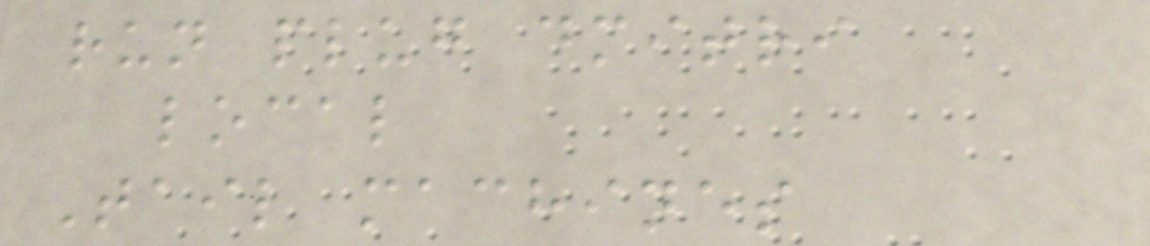run plug dmitri
local
Tail machines
